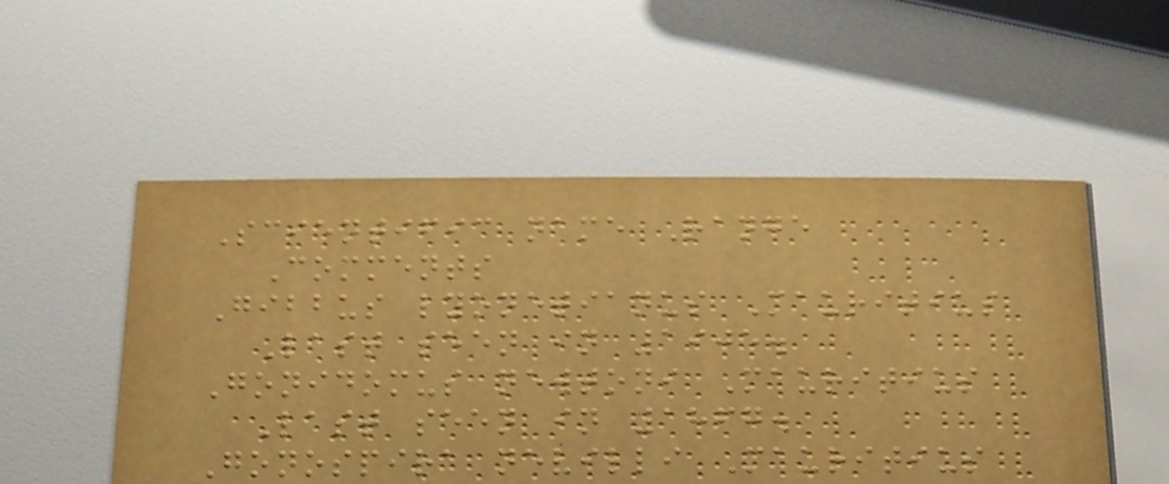Scientific name Range
Comments
Gibbus lyonetianus Mauritius
Last seen in 1905.
Gonidomus newtoni Mauritius
Last seen in 1867.
Gonospira nevilli Mauritius
